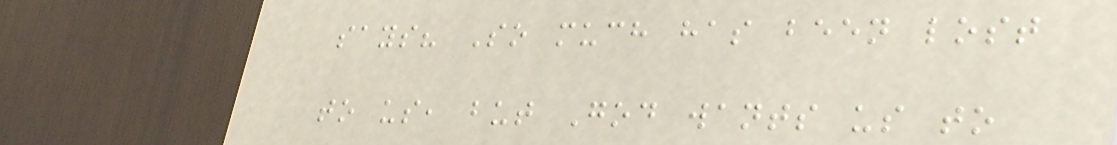says? So much has been lost
to us, but God wants us to
